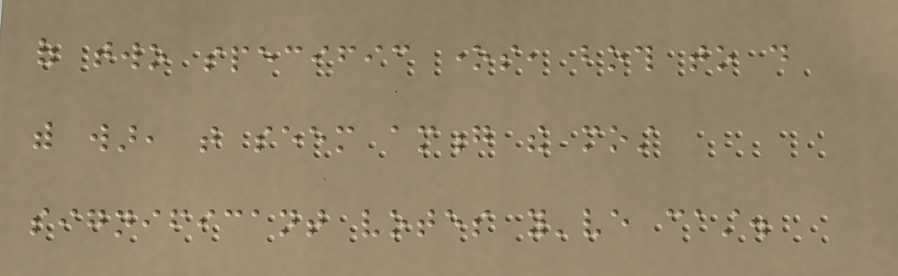of two specific ones, both to do
with war, that seem among the most
significant votes you've cast.
